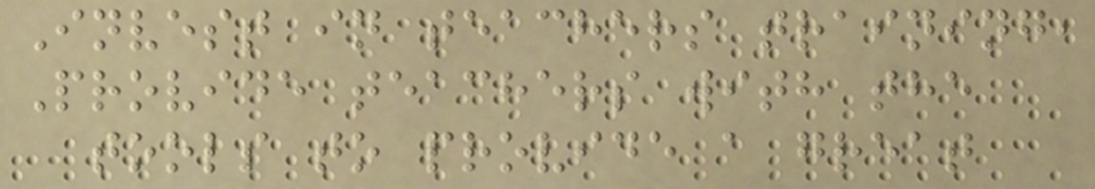Invest in teachers training,
Provide teachers with the
tools to provide a great
